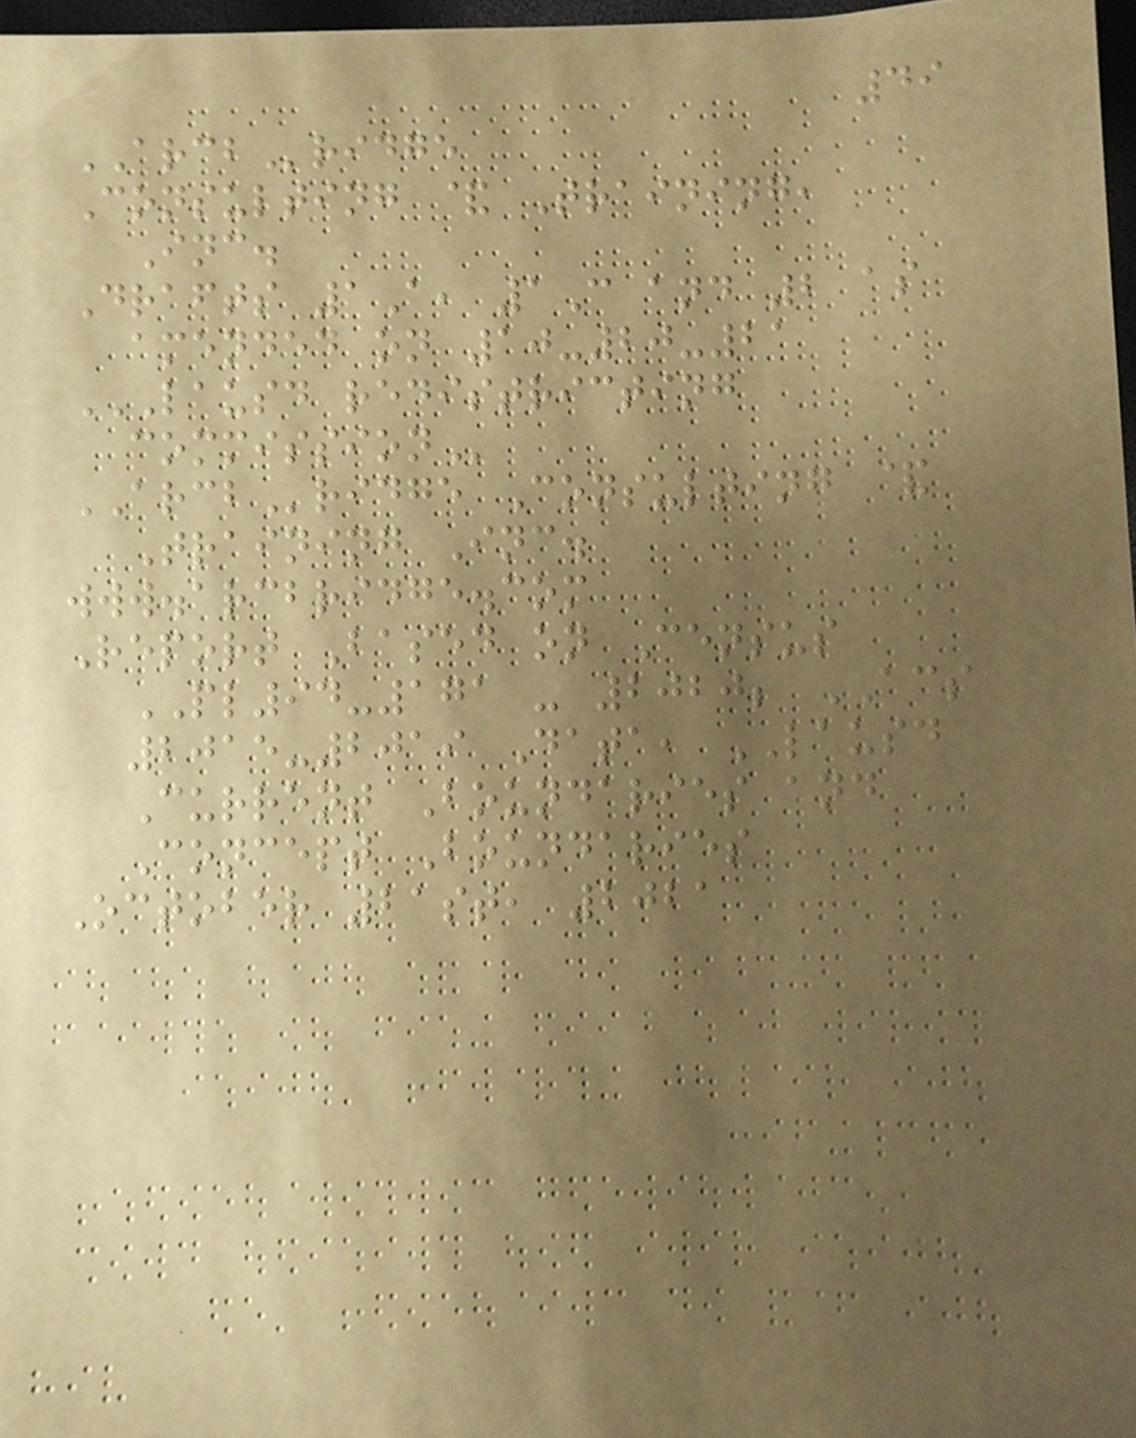49
ARCBridge
Consulting & Training,
Inc.
Drafts 1A, 1C and 2 as
amended on 10-20-21
LAUSD REDISTRICTING
COMMISSION
ARCBridge Consulting &
Training Inc.
www.arcbridge.com
Report Based on Census
PL94-171 - 2020; ACS
2015-2019 Data, LAUSD
Current Boundaries and
Concept Boundaries
October 21st, 2021
